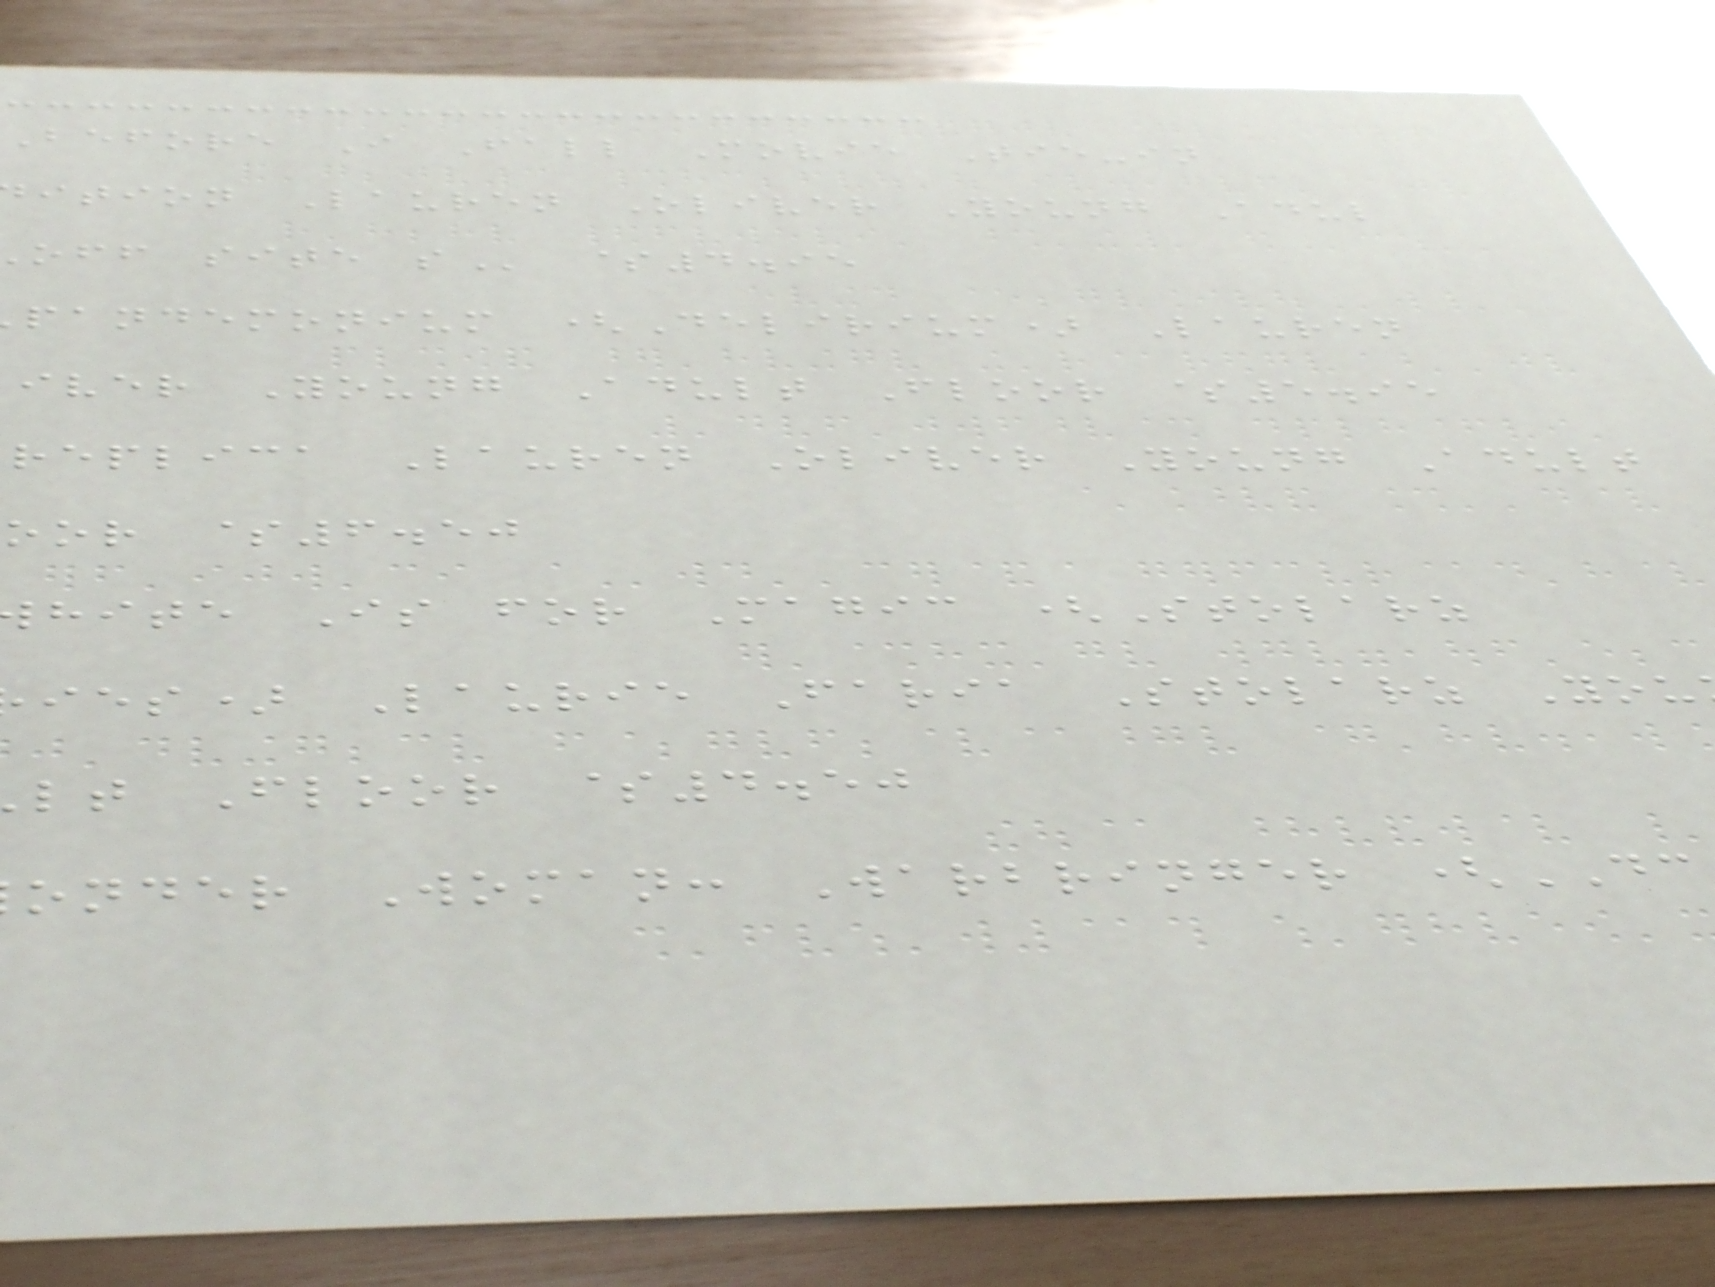Before I Fall Movie Tie-in
ition Lauren Oliver Young Adul
off site
pandemonium (Delirium) Lauren
iver Young Adult Floor $5.95
replica Lauren Oliver Young Adult
oor $6.50
hite Is for Magic (Stolarz
ies) Laurie Faria Stolarz You
lt Floor $4.50
onder Woman: Warbringer (DC
